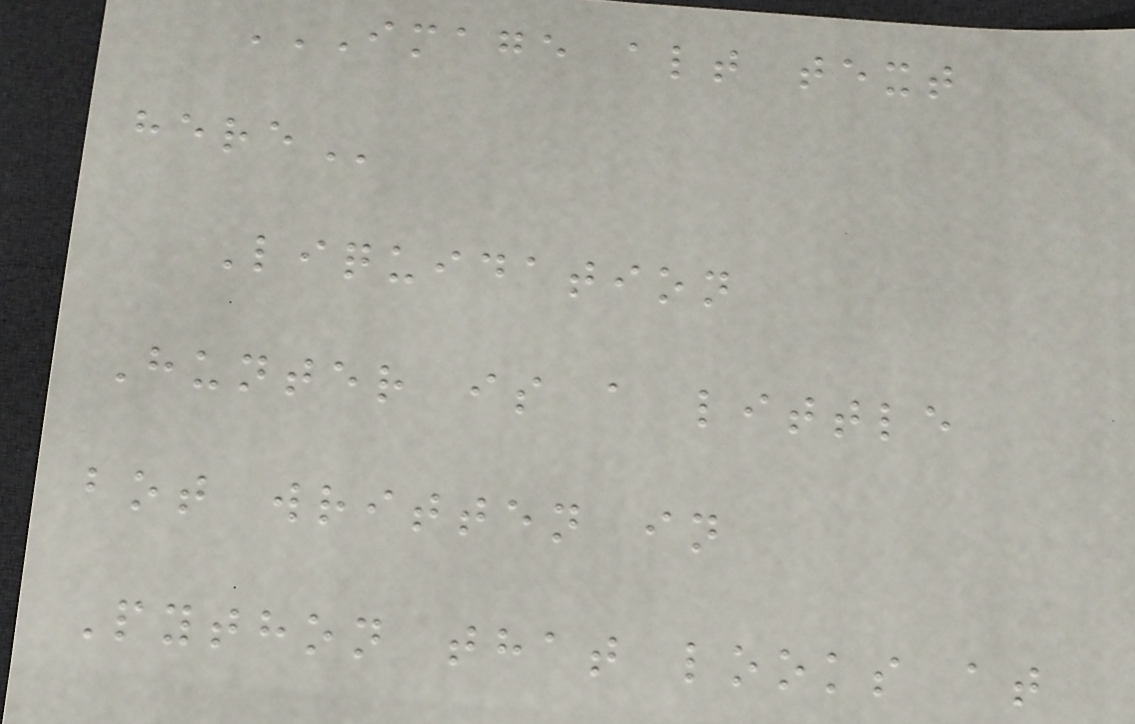IMAGE ALT TEXT
HERE
Liquidation
Hunter is a little
bot written in
Python that looks at
